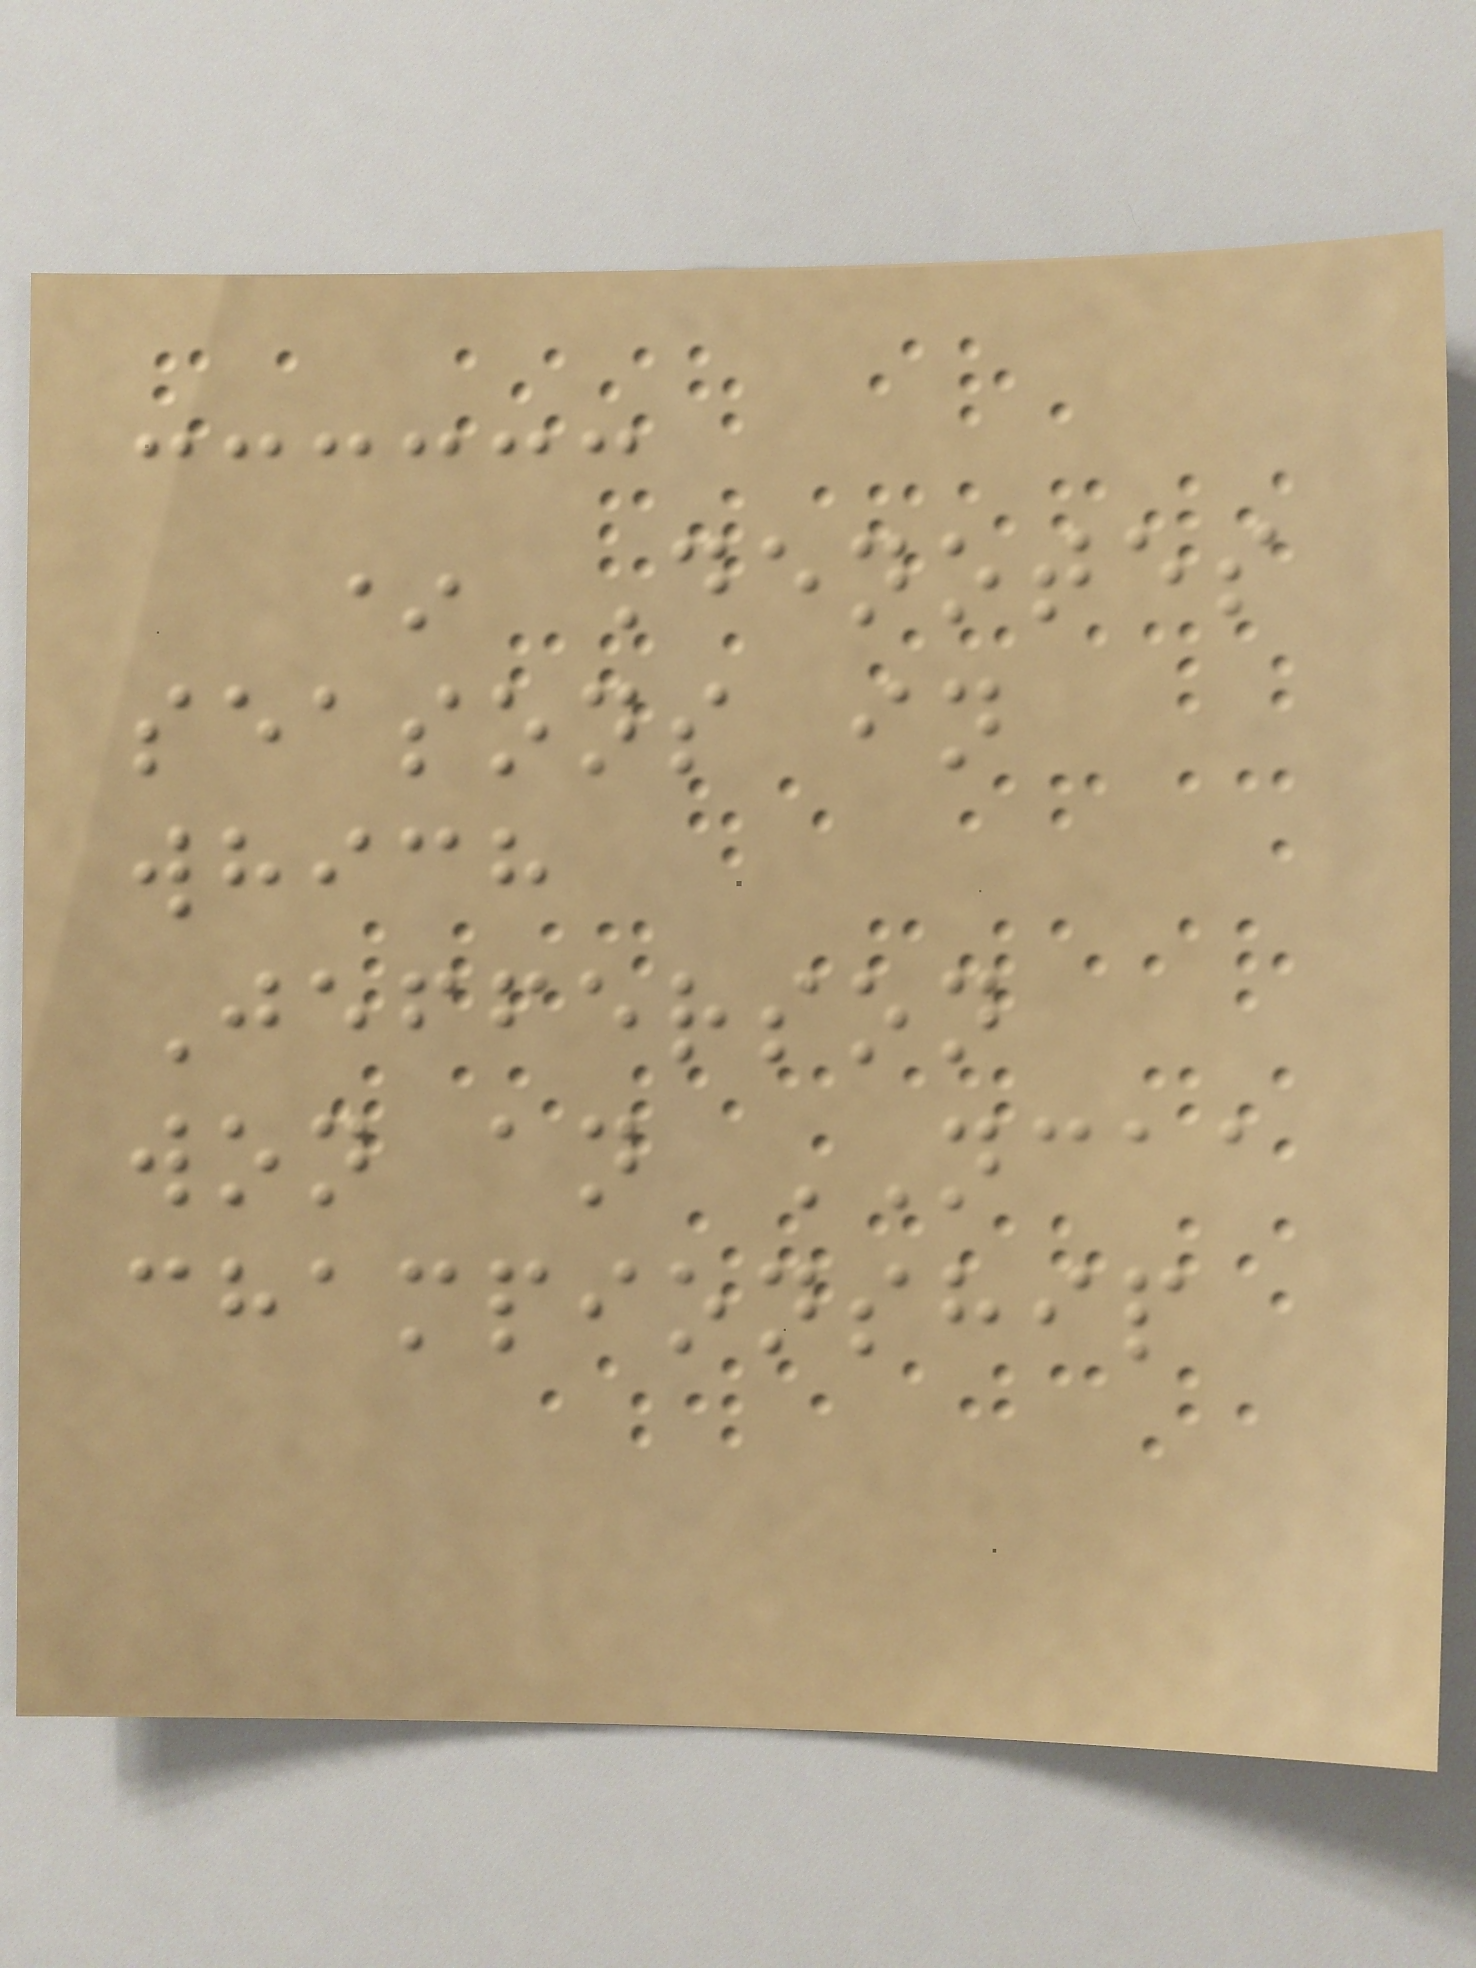* Denotes
seasons in
which
Jefferson
won an NCAA
championship
